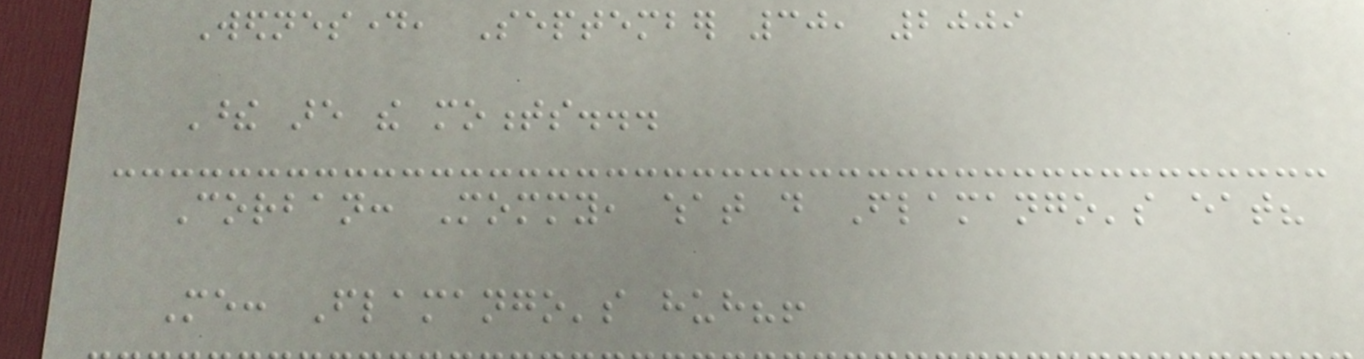Wednesday, September 30, 2009
These are the moments...
Corban: Mommy, what do Flamango's eat?
Me: Flamango's huh?!
